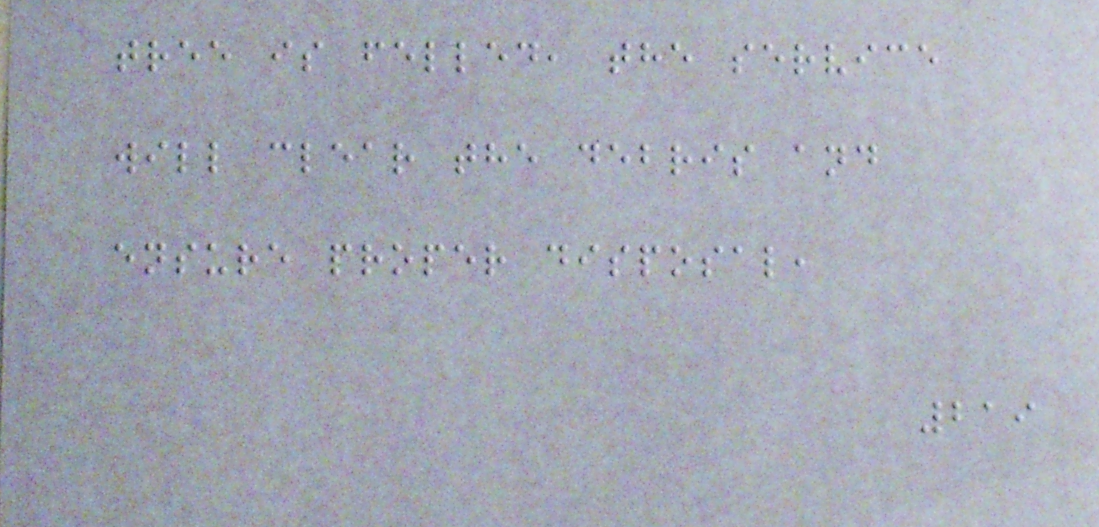tree is felled, the service
will clear the debris and
ensure proper disposal,
219
